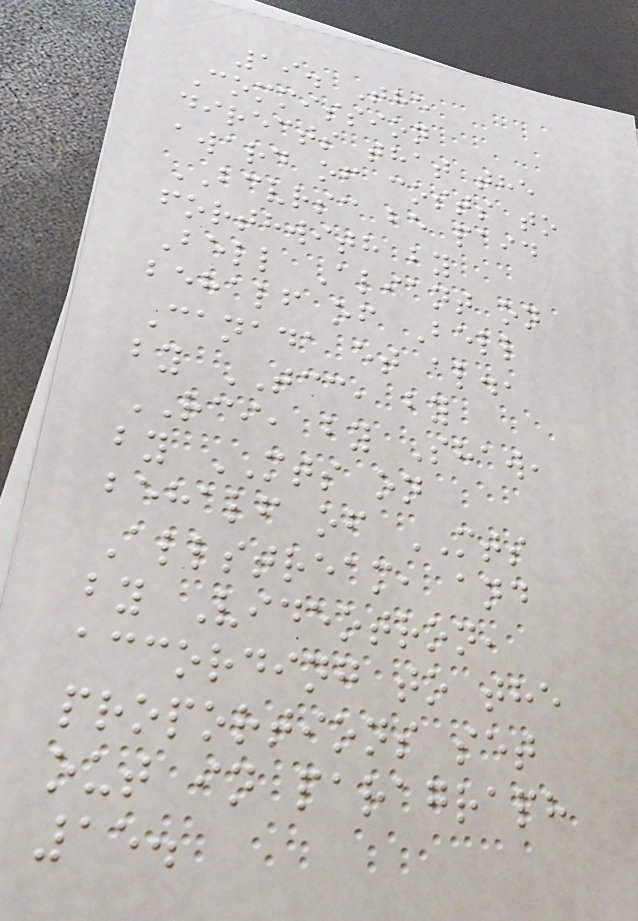19. The
Commission
directs that the
award of costs to
BCVRSC be paid
forthwith by
Bell Aliant on
behalf of Bell
Canada et al.,
by TCC, by
RCI, by Shaw,
by MTS on
behalf of MTS
Allstream, and
by Videotron,
according to the
proportions set
out in paragraph
15.
